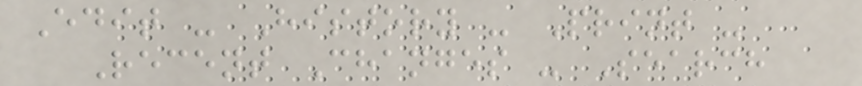Edit - History - Print -
Recent Changes - Search
